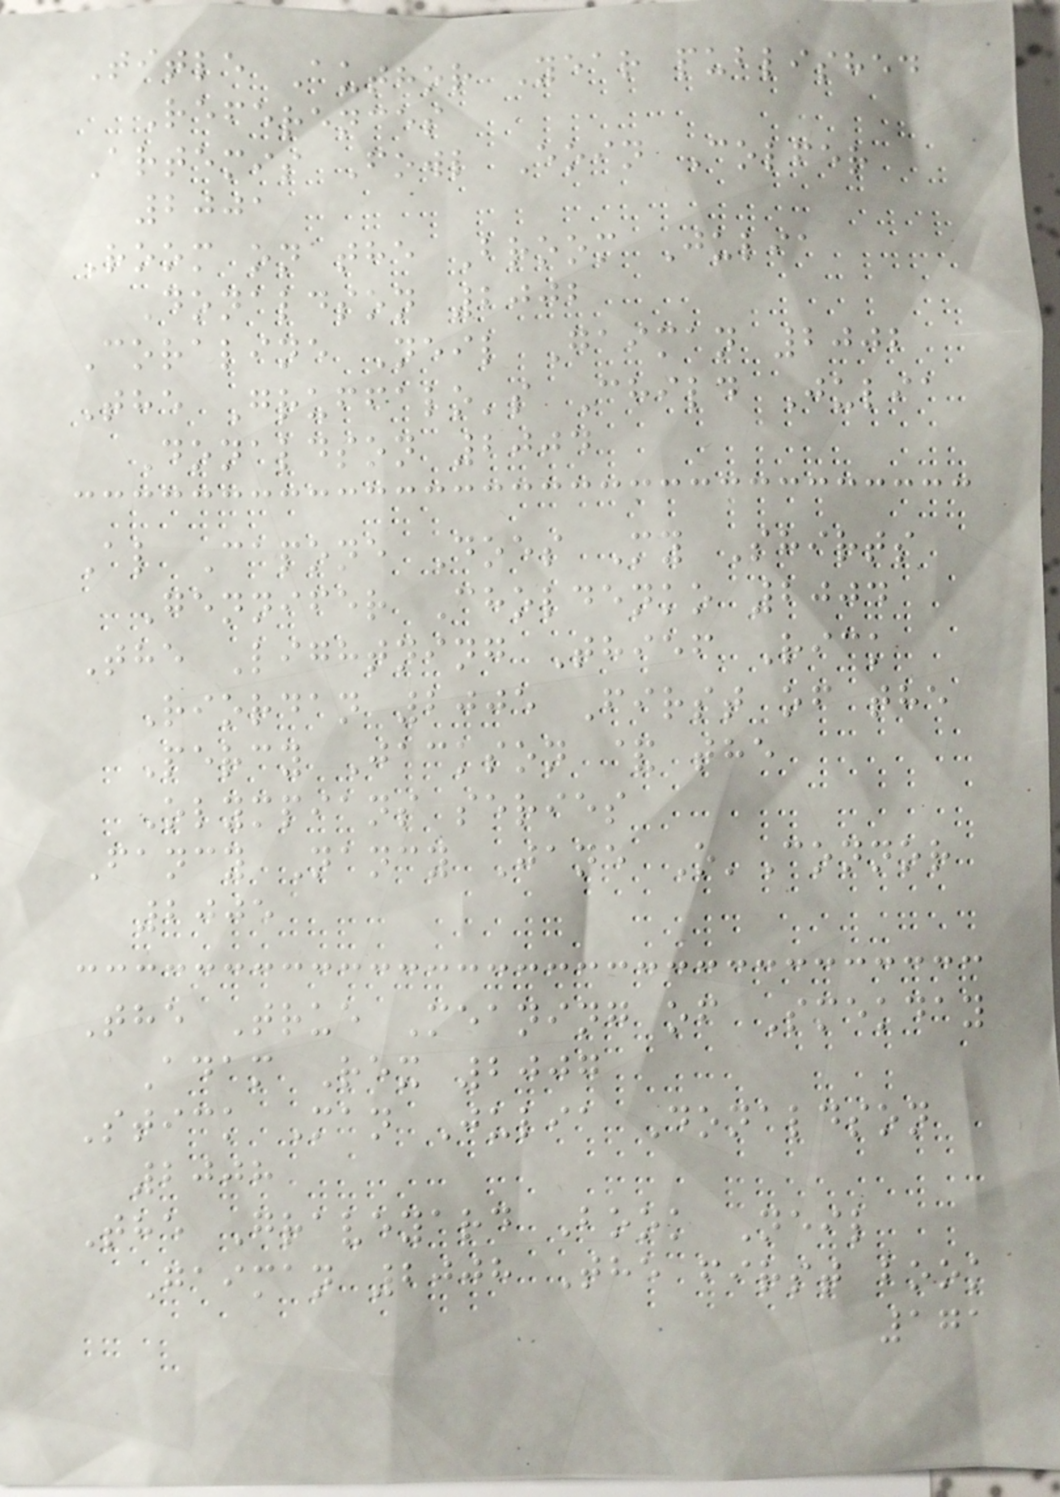Title Author Year published
References
Artemis Fowl Eoin Colfer
2001
Room on the Broom Julia
Donaldson 2002
Coraline Neil Gaiman 2002
The Gruffalo's Child Julia
Donaldson 2004
Al Capone Does My Shirts
Gennifer Choldenko 2004
The Lightning Thief Rick
Riordan 2005 First of the
Percy Jackson & the
Olympians series
Fancy Nancy Jane O'Connor
2005
The True Meaning of Smekday
Adam Rex 2007
Stick Man Julia Donaldson
2008
The Graveyard Book Neil
Gaiman 2008 The first book
171
